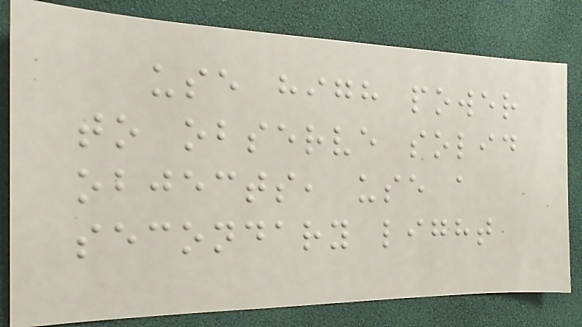use high power
to observe solid
objects, use a
secondary light
